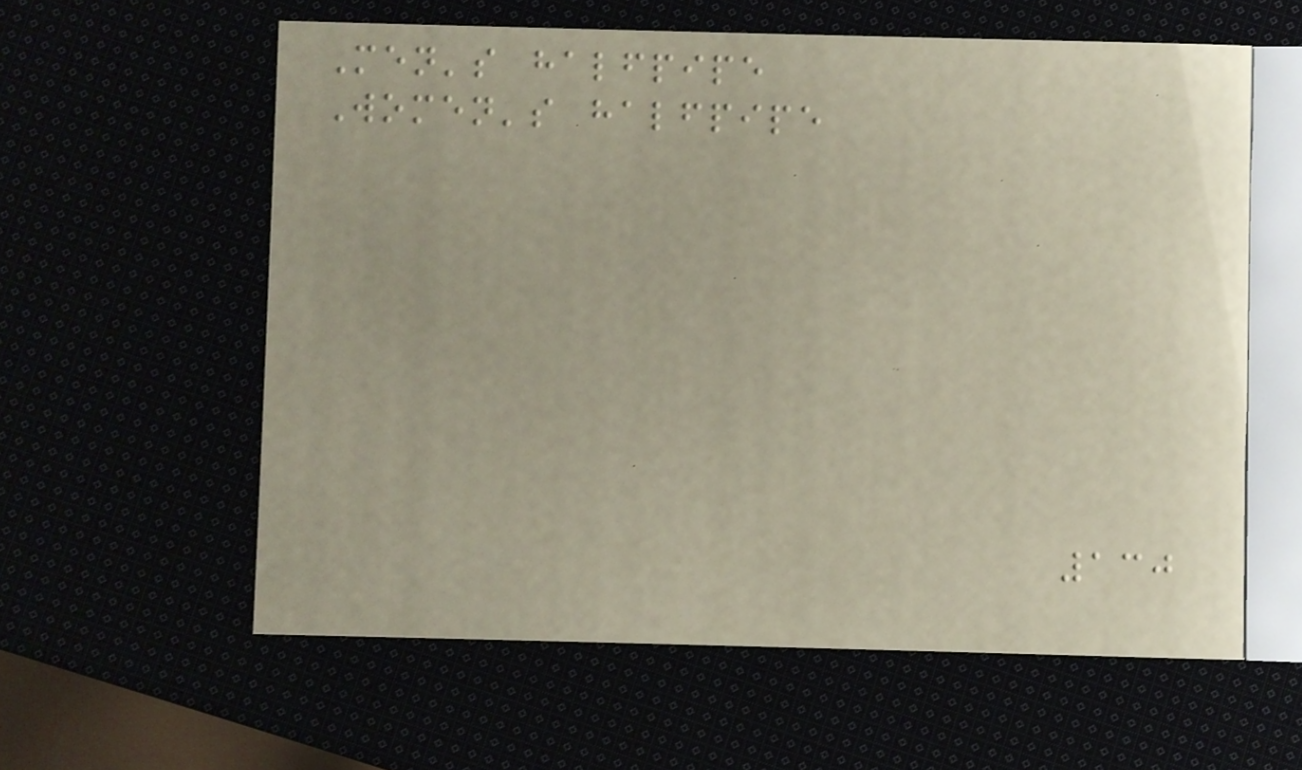Men's halfpipe
Women's halfpipe
130
